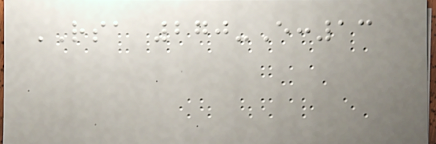RSA 270-E:13
